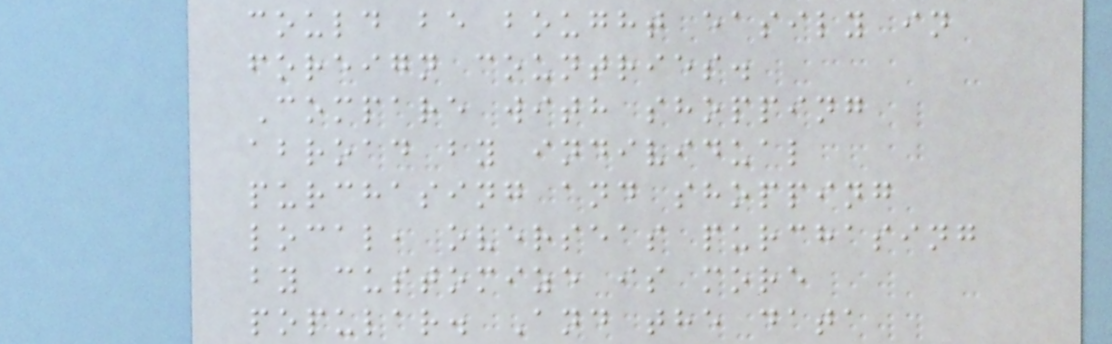could be bought easily in
foreign countries.
Compare with shopping
abroad by individual
purchasing and shopping
local, overseas purchasing
by customize is more
popular. And the data
